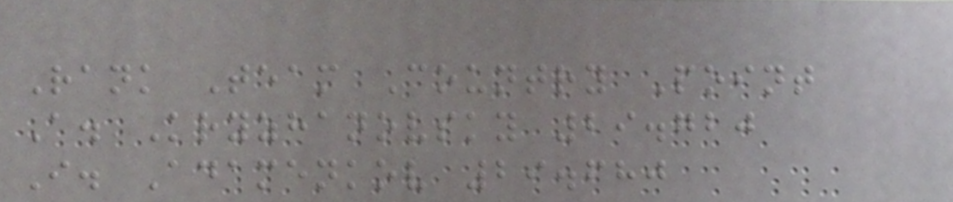Rank Team Country Point
A. Kryzhanovsky 29.720
I. Adamenkov 29.680
